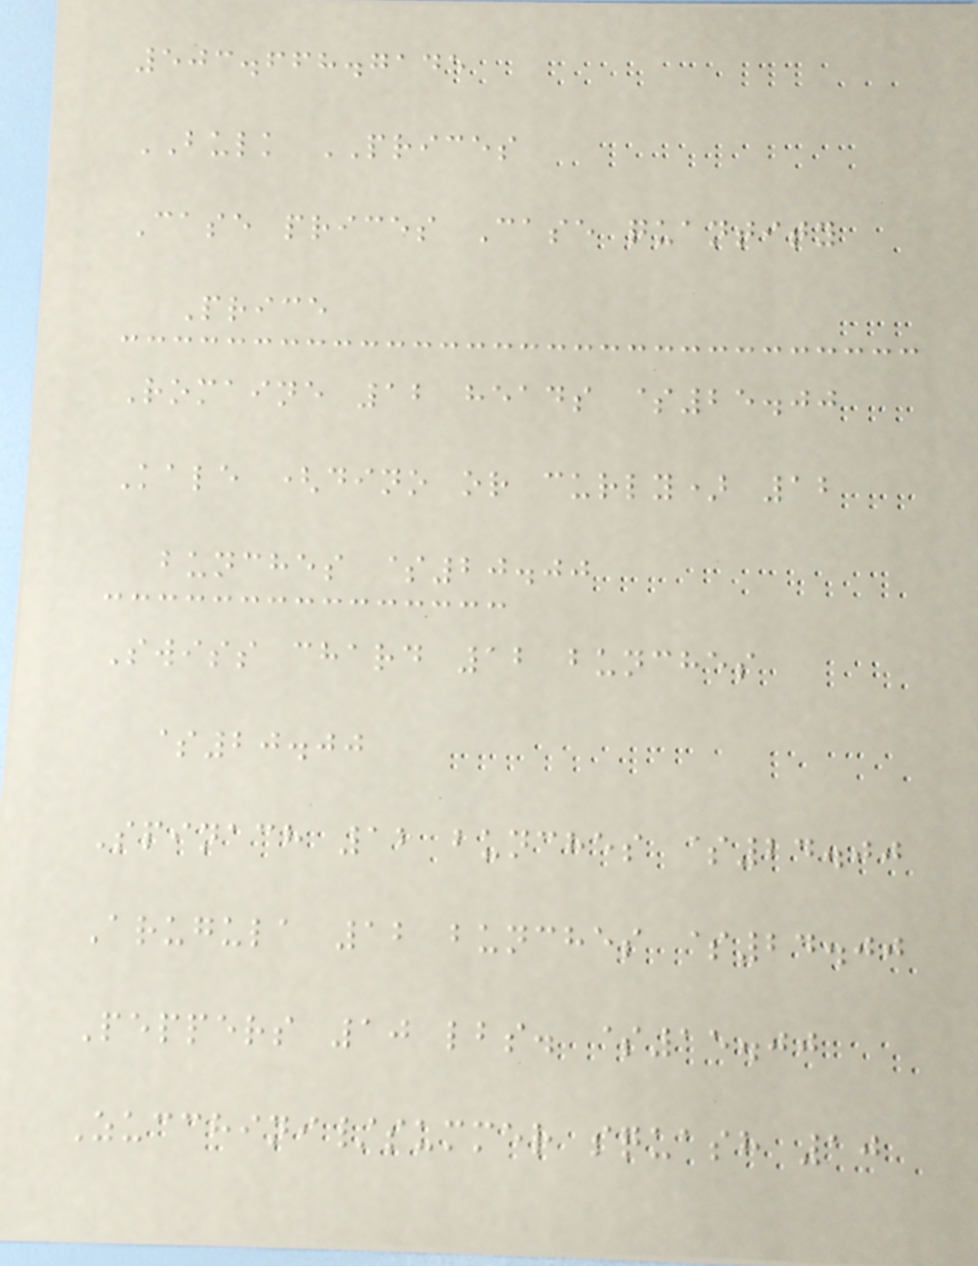503.668.7145
BULK PRICES
Case prices Case quantity
Price
Romaine 12 heads $25.00
Kale (dino or curly) 12
bunches $20.00
Swiss chard 12 bunches
$20.00
Spinach 12 bunches $24.00
Arugula 12 bunches $24.00
Peppers 10 lbs. $15.00
Zucchini/summer squash 10
